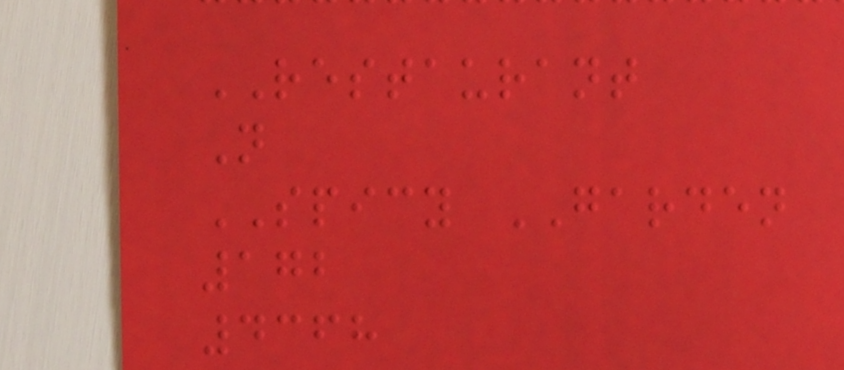RESTAURANT
N
SPICY GARDEN
172
4368
